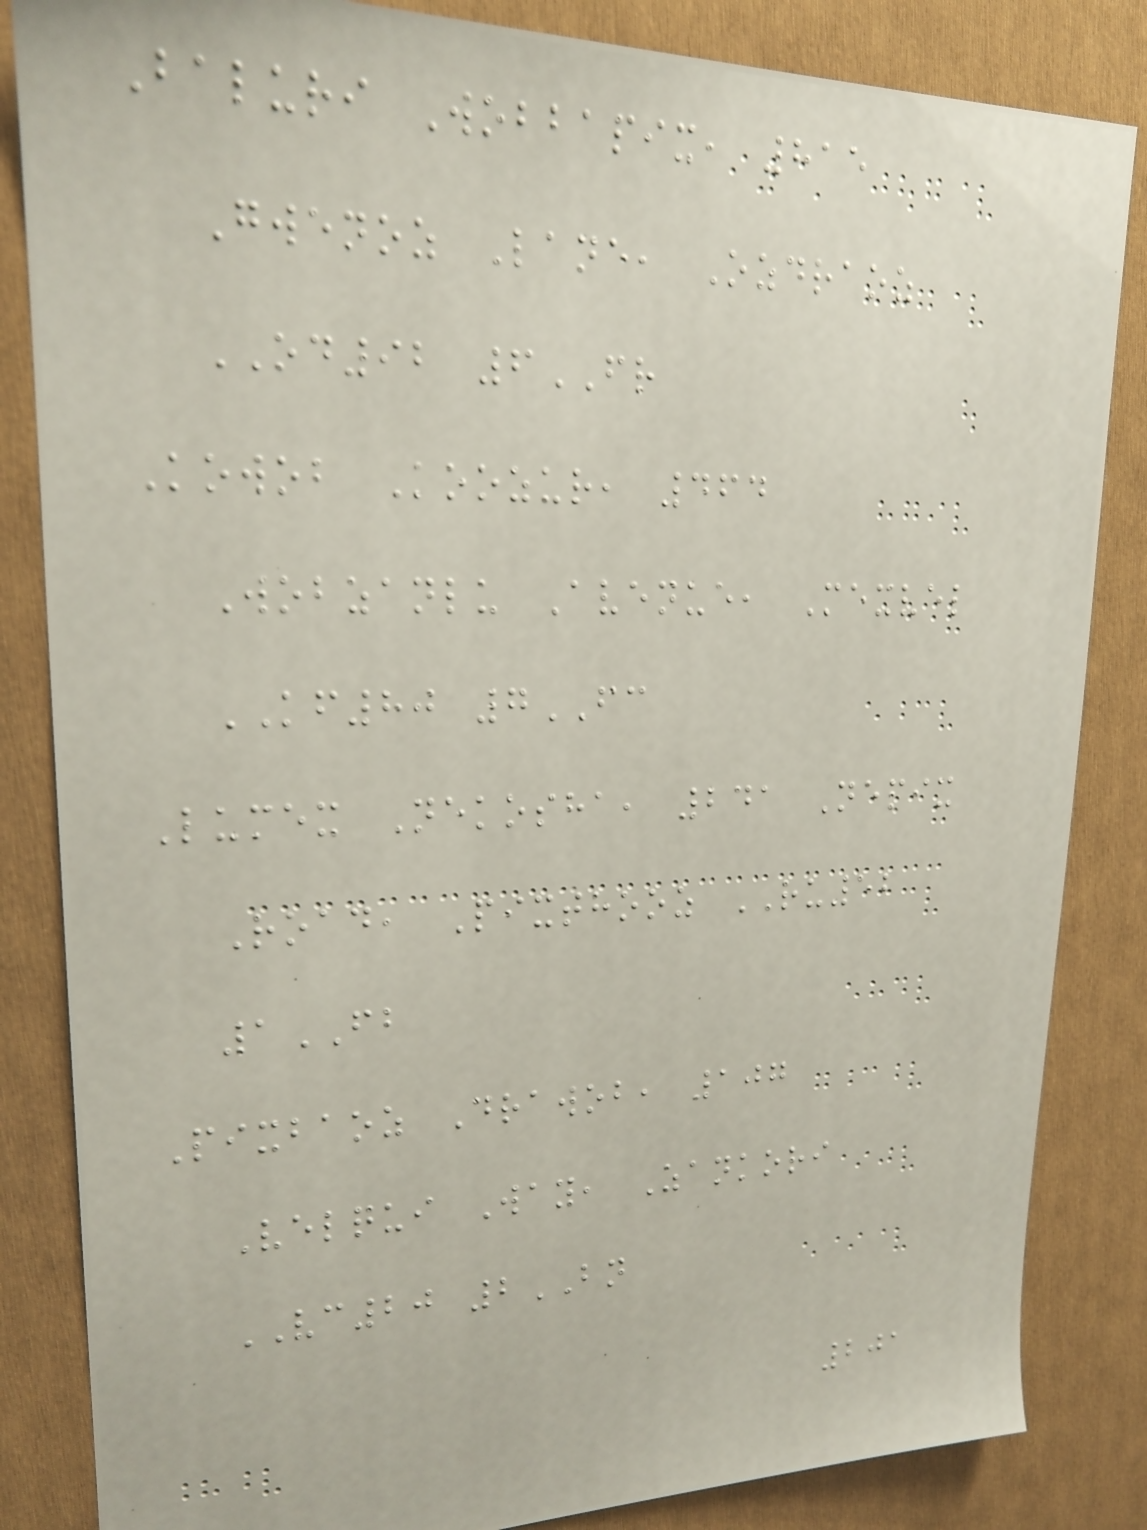Baluri Wobbapix, 815
Gwenoz Lane, Ozdraoz
OD92 6FR
Kowob Koozur, 464
Wobzanlu Avenue, Mexvel
KF80 7FC
Lumex Nekosha, 241 Nepix
Road, Pixthooz RU52
1FB
Pixbaoz Drawob, 107
Velqui Way, Zankori
VC20 2BN
201
